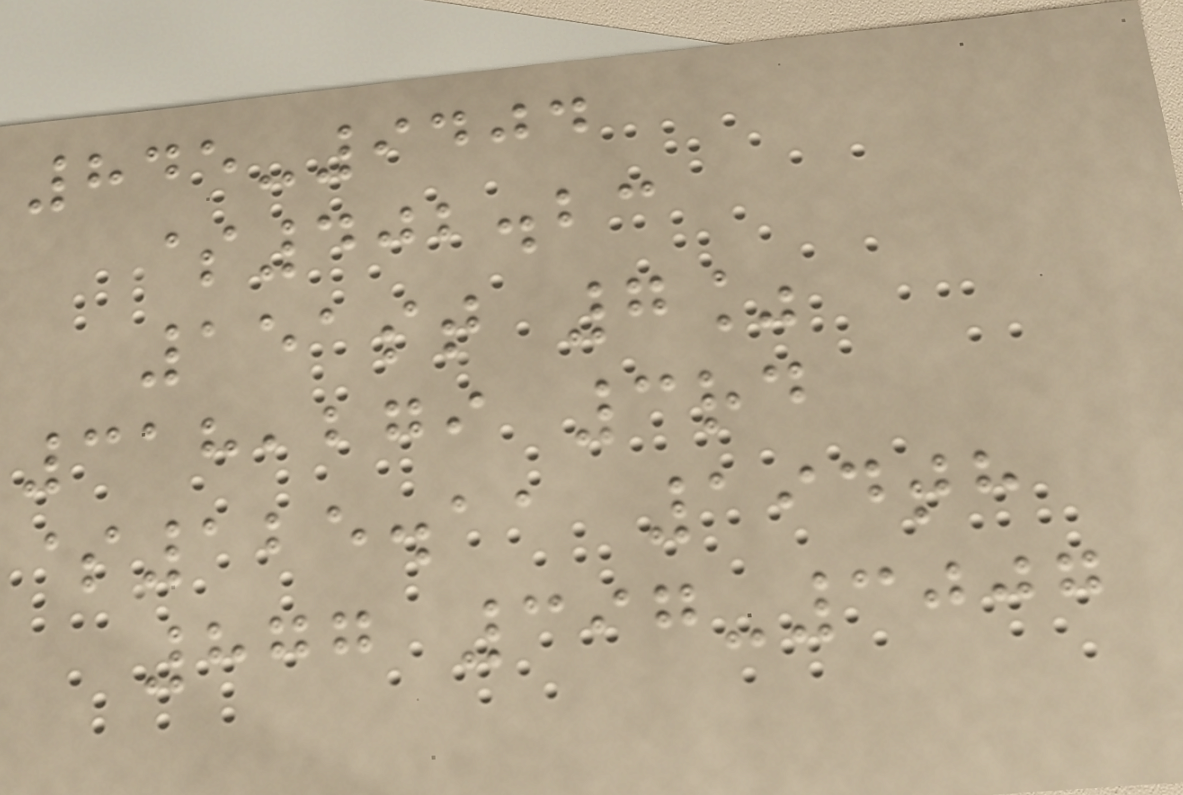845-9404
$402.23
151st 7%
318,279 3rd
$125.11 194th
877 397-3007
